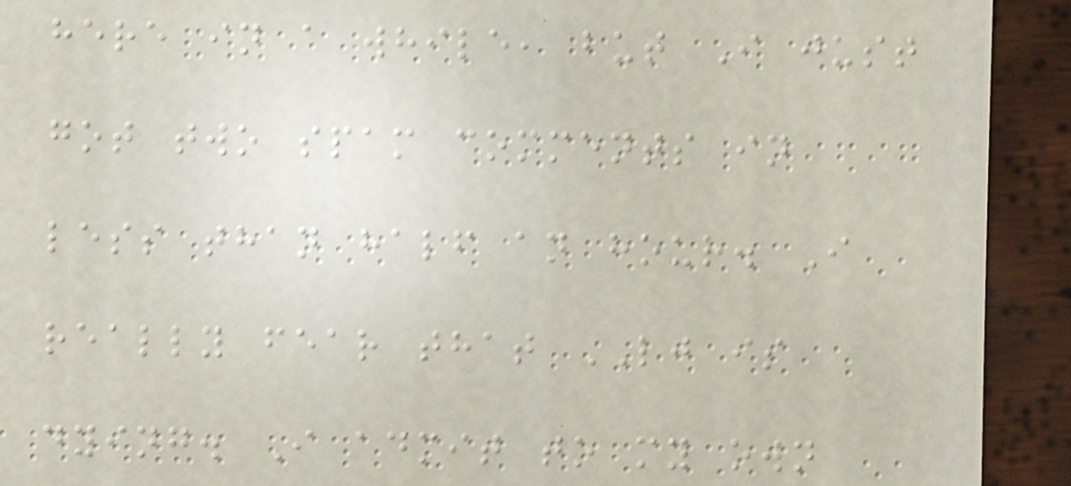here in a while, but I just
got two spam comments in
less than half an hour. I
really fear that LJ is
dying. I admit to my own
